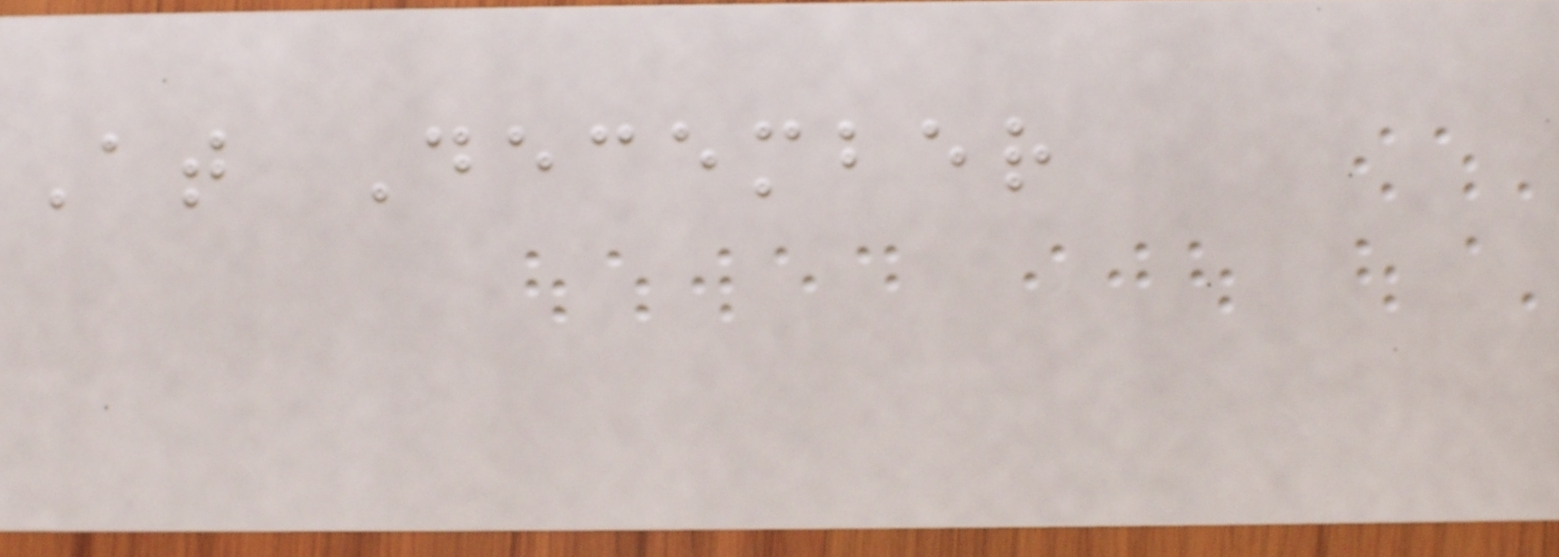At December
